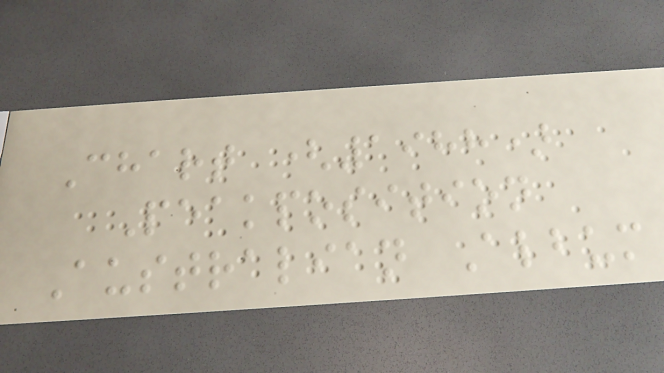Chart (1988)
Peakposition
Australian Album
